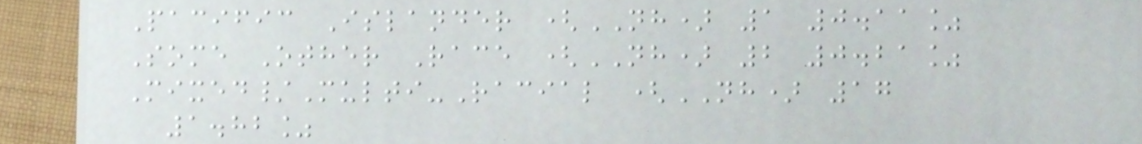Pacific Islander (NH) 1 0.11%
Some Other Race (NH) 2 0.21%
Mixed/Multi-Racial (NH) 17
1.82%
